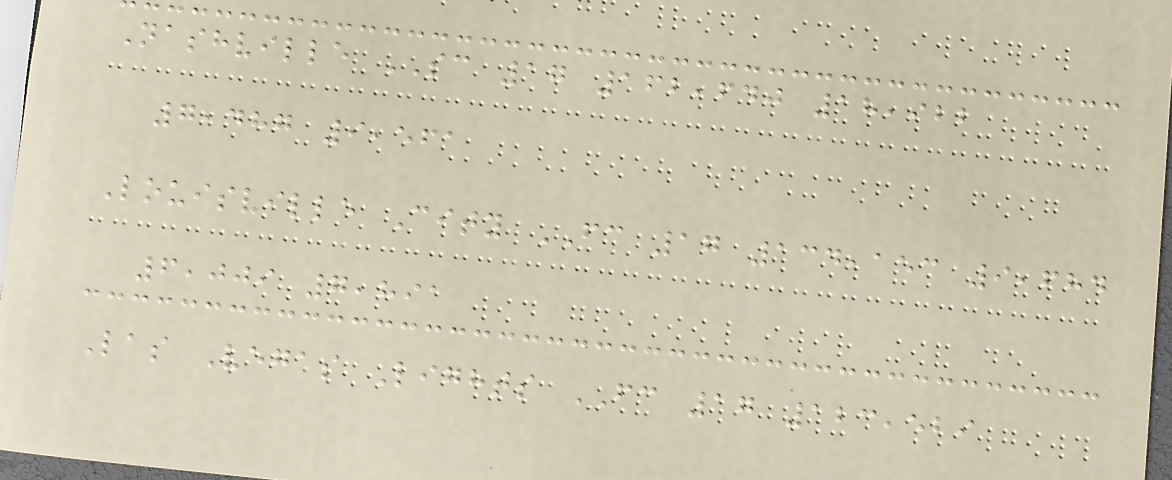Nashville SC 17 162,640 18,922
7,487 9,561
Louisville City FC 17 134,153 9,684
6,009 7,891
Las Vegas Lights FC 17 123,529
